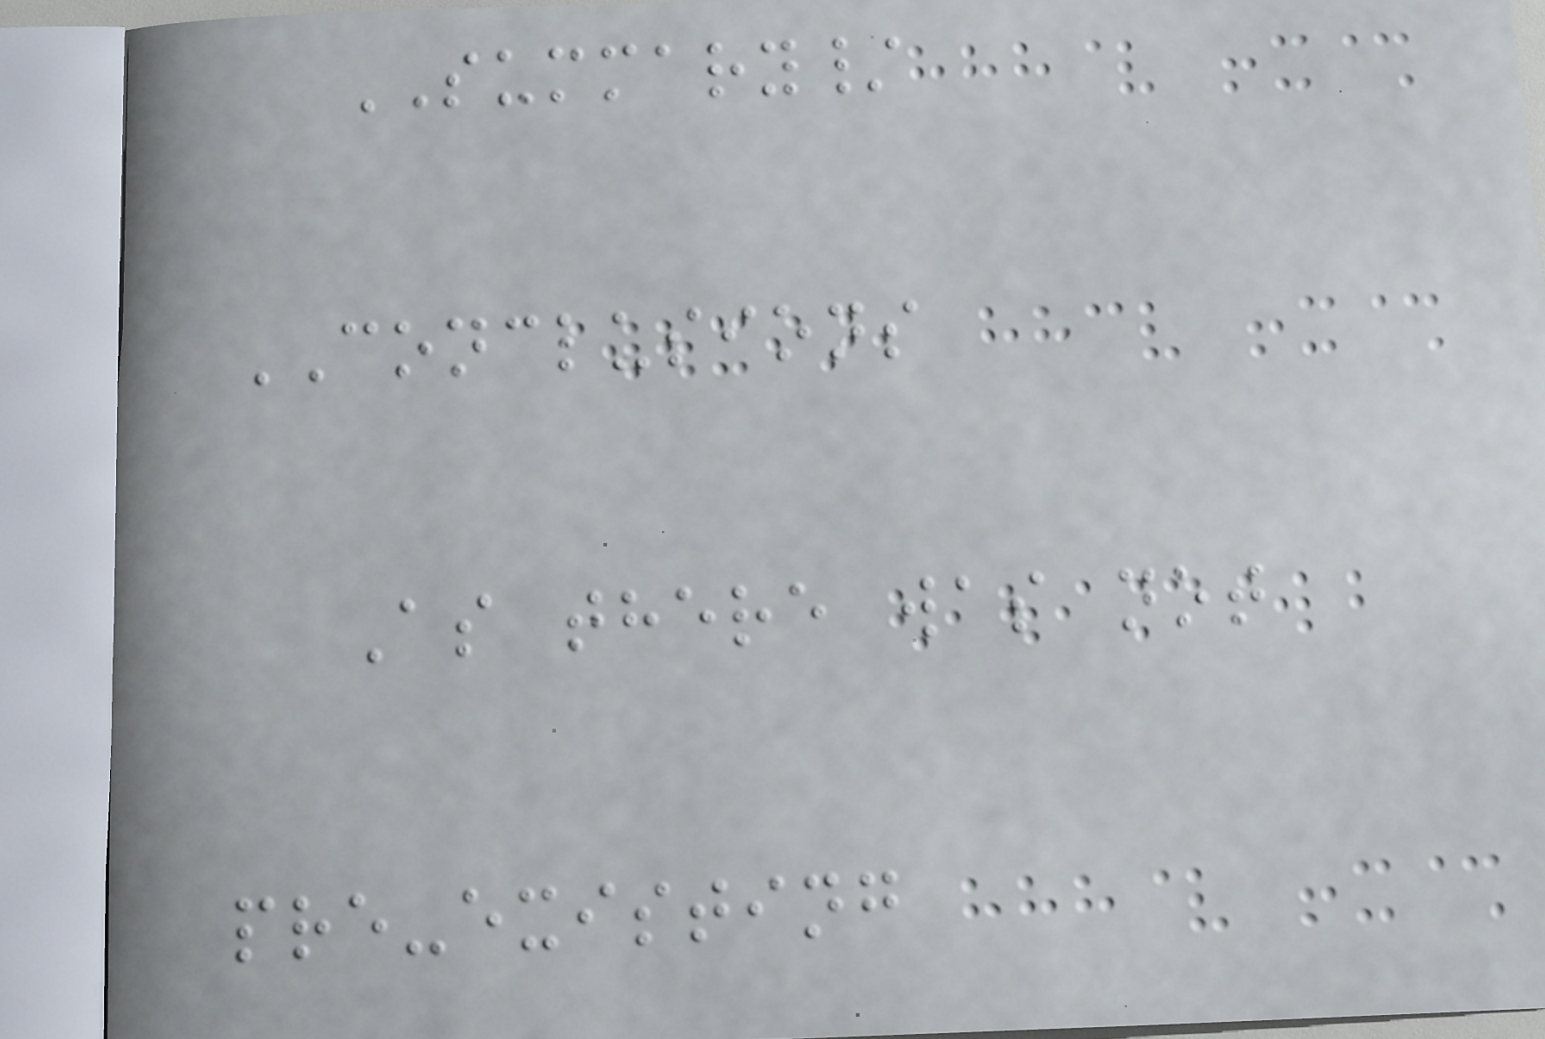SUMMARY/
CONCLUSIONS
As there was not
pre-existing
